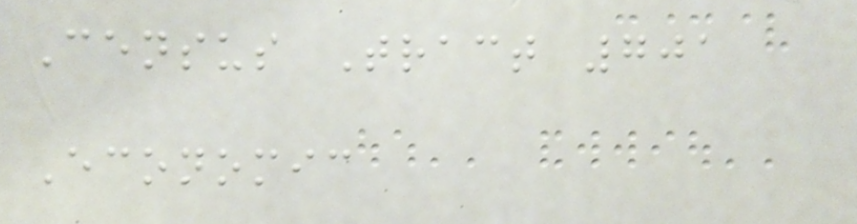Census Tract 701
Economic
